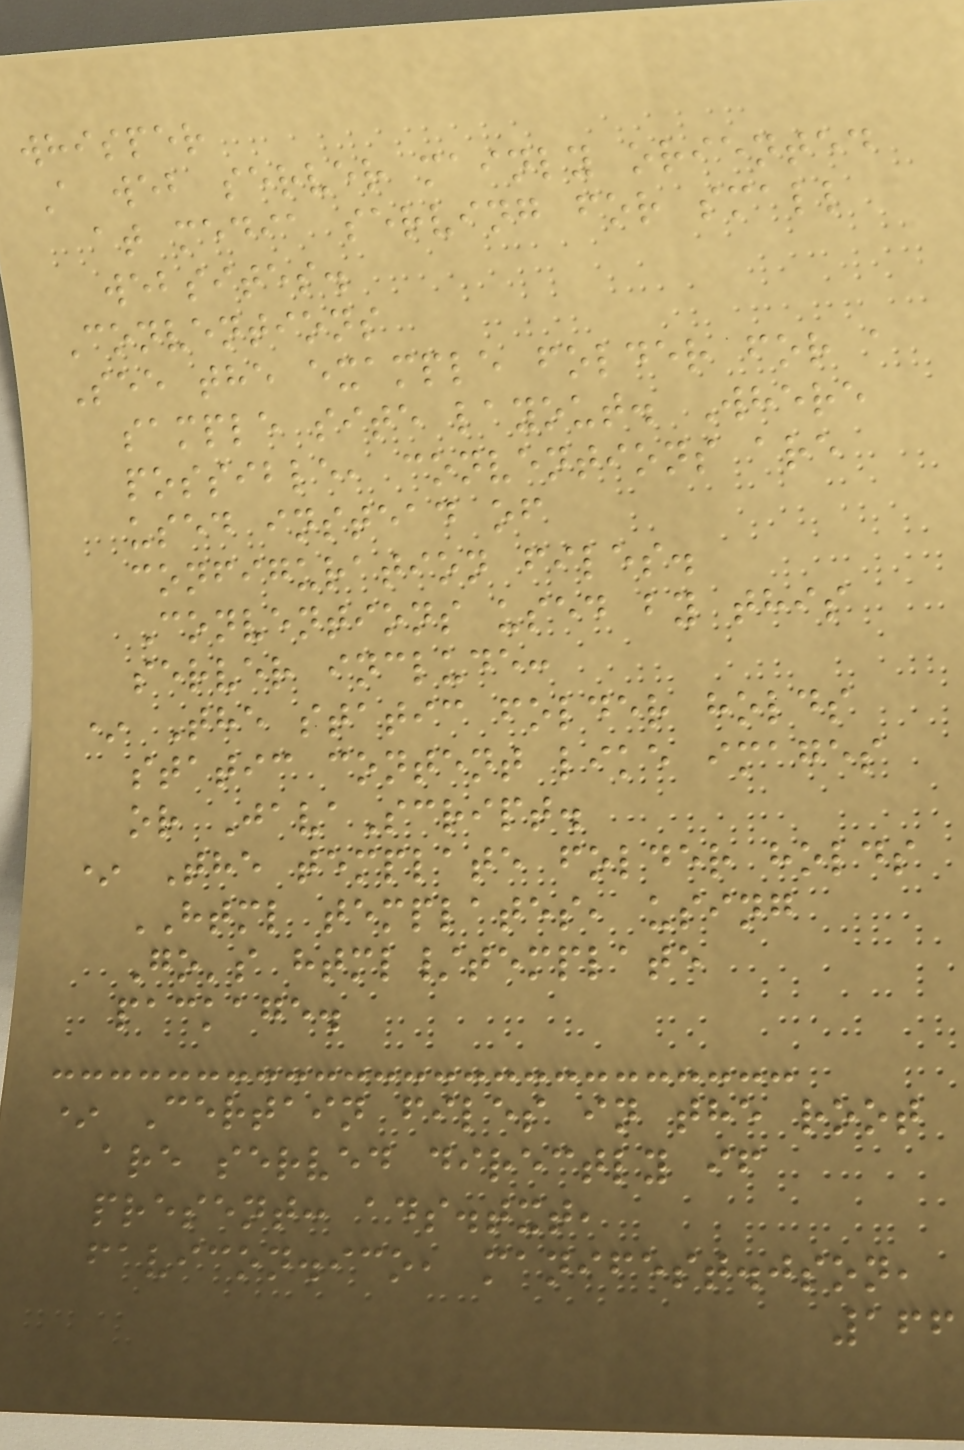whisper
A web server mainly oriented
at media serving for small
websites.
Conventions
See the example folder for a
sample site layout. Where
possible, conventions are
used instead of
configuration files.
Conventions used by this
server include:
* The static folder holds
static content like images
or JavaScript.
* The template folder holds
HTML templates, using
Go's html/template
package.
* Certain files in the root
are served directly if
present: ads.txt,
favicon.ico, manifest.json,
166
